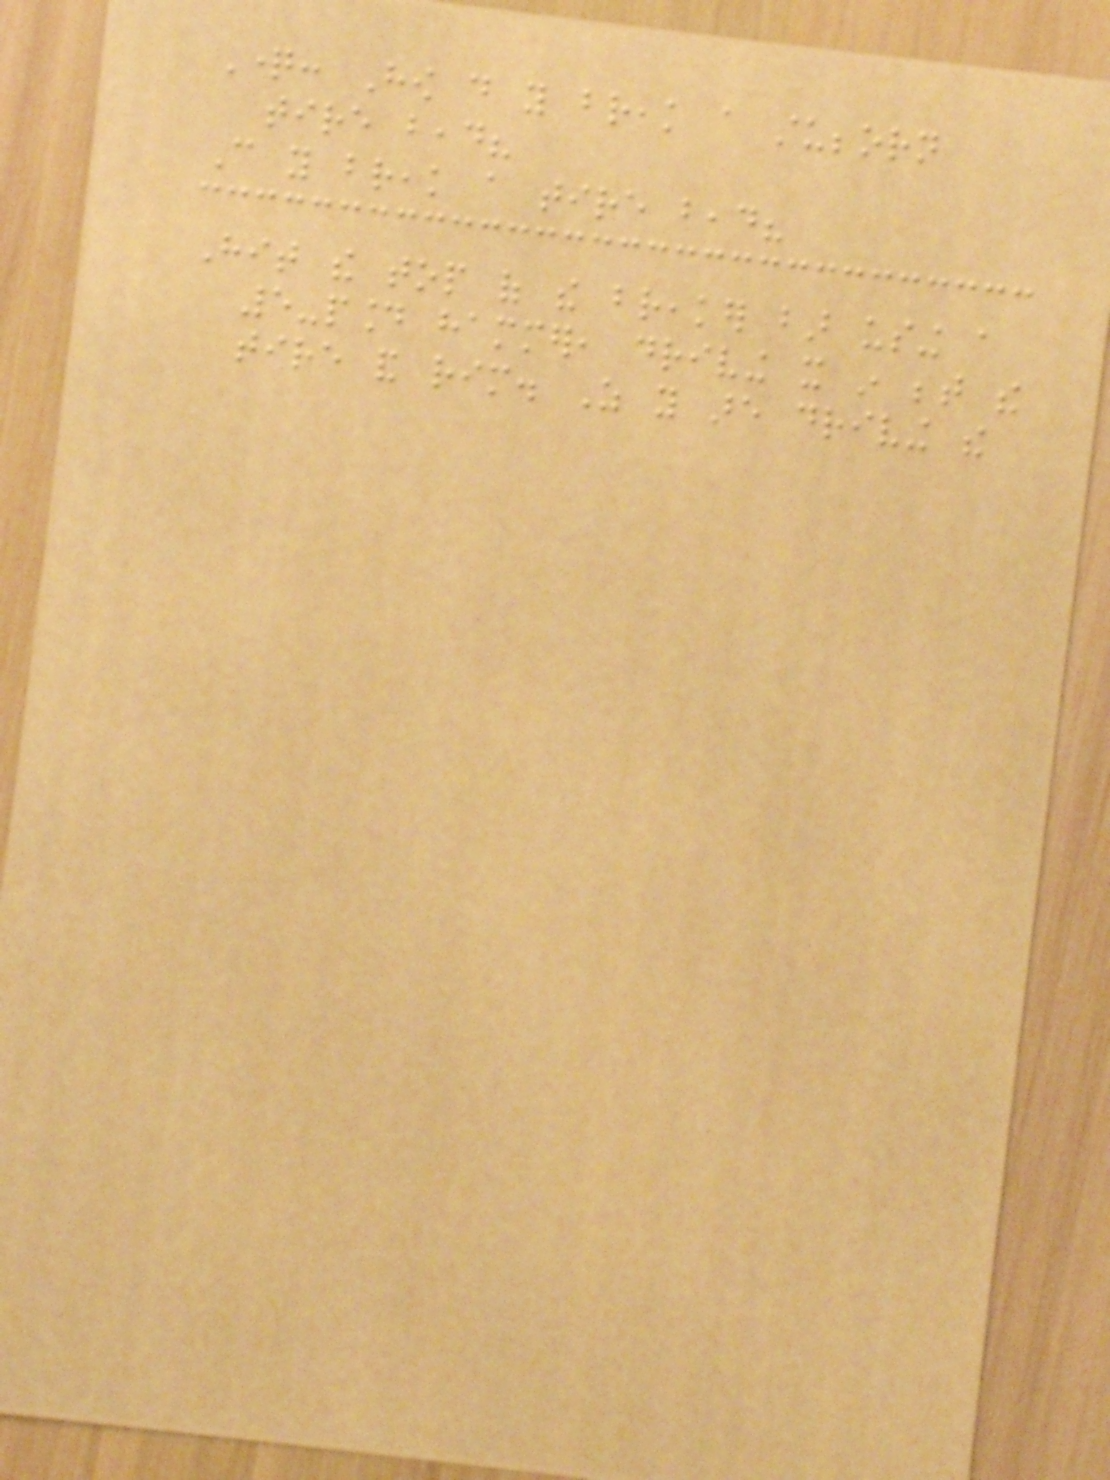Question: How do you break a stubborn
tire bead?
Can you break a tire bead?
Hit the top of the breaker bar using a
5-pound hammer, driving it in between the
tire and rim. As you are driving the
